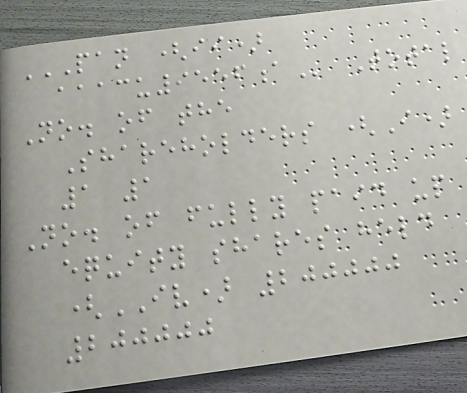PAN (II)
AAACU9556A Total
No. of the
Shareholders (I)
1 1
No. of fully paid up
equity shares held
(IV) 200000
200000
